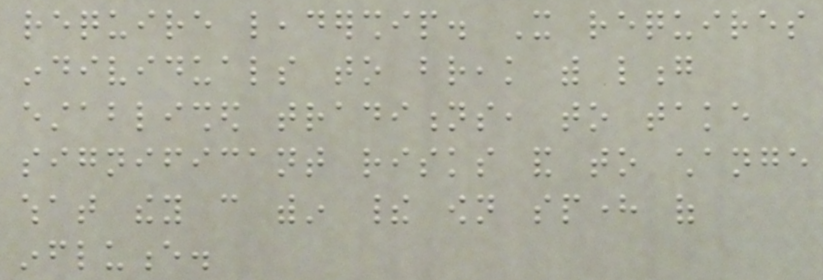require leadership. It requires
individuals to break with long
established traditions, to take
significant risks and to change
what they can within their own sphere of
influence.
